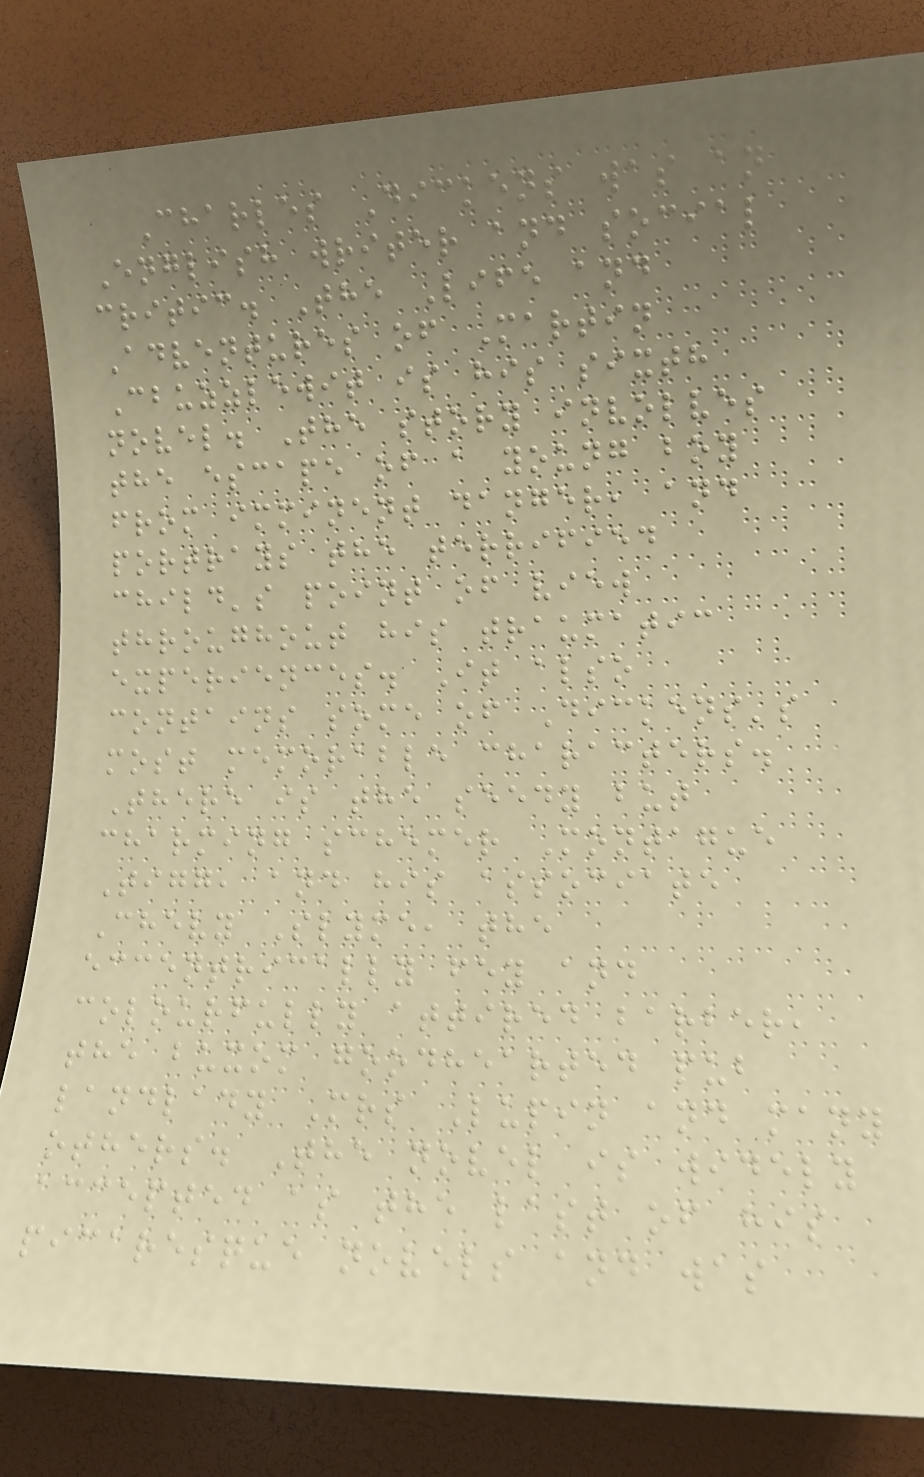Charles Dickens was an
English writer and social
critic. The Life and
Adventures of Martin
Cbuzzlewit is his sixth
novel. The story involves
the escape of a young boy
from imminent danger, and
portrays the terrified
child's point of view
throughout his traumatic
experiences. It also
contains some of Dickens's
most memorable characters.
There is the seedy but
charming schemer Montague
Tigg, and his associate
Chevy Slyme, the
eccentrically fey and
colourfully attired barber,
the buxom goodhearted pub
landlady Mrs Lupin and many
others. The novel is widely
accepted as the last of his
picaresque novels and was
